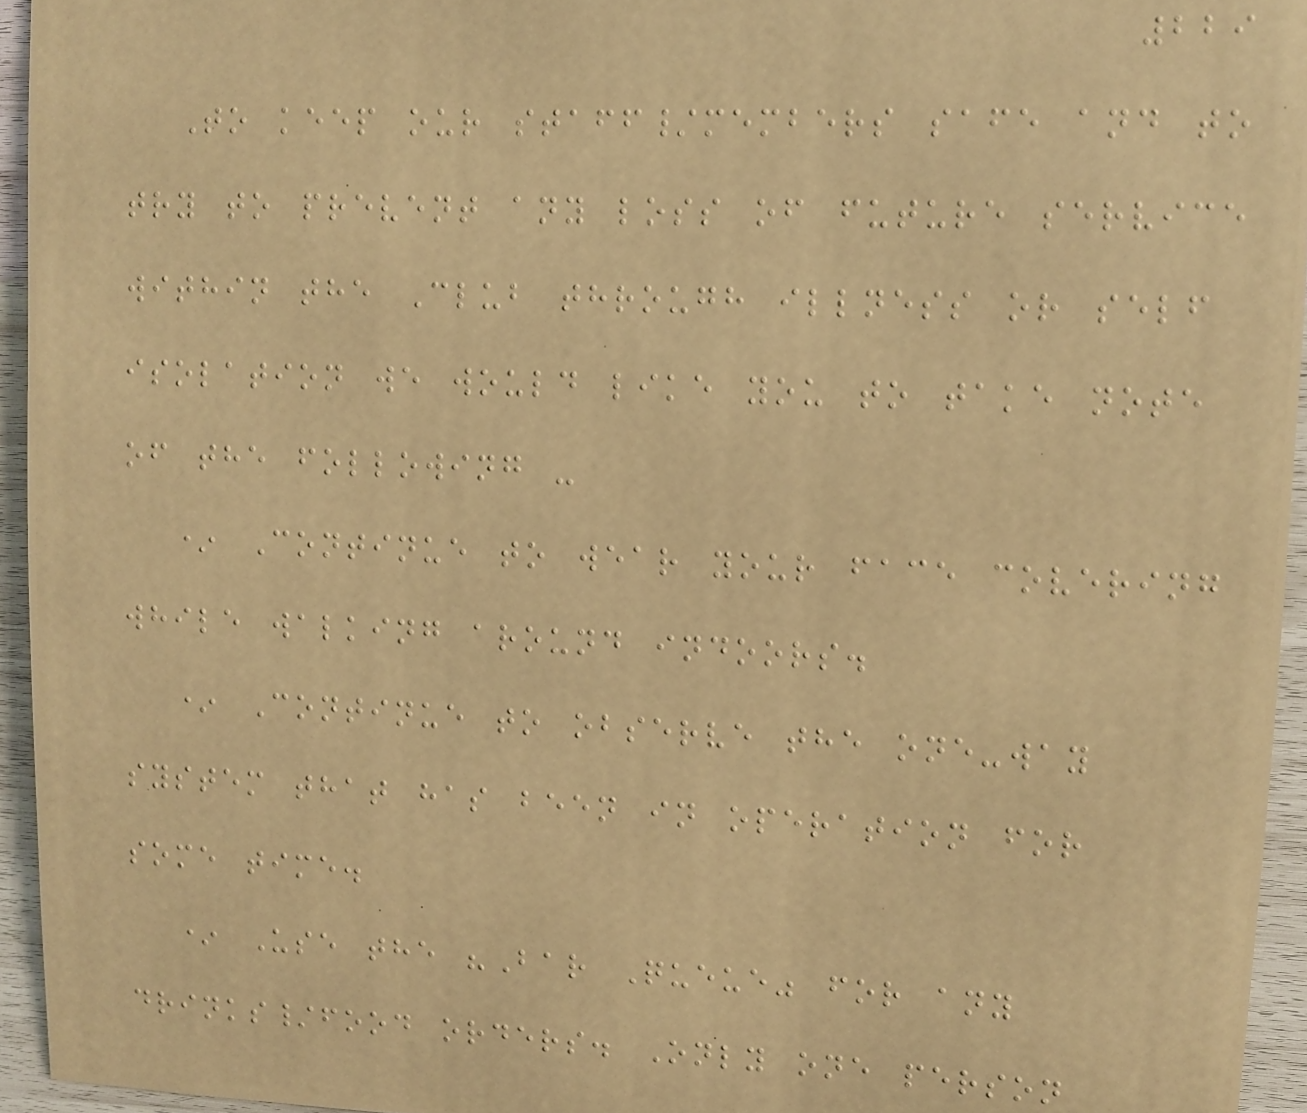229
To keep our staff/members safe and to
try to prevent any loss of future service
within the Club through illness or self
isolation we would like you to take note
of the following -
* Continue to wear your face covering
while walking around indoors.
* Continue to observe the one-way
system that has been in operation for
some time.
* Use the "Bar Queue" for any
drinks/food orders. Only one person
